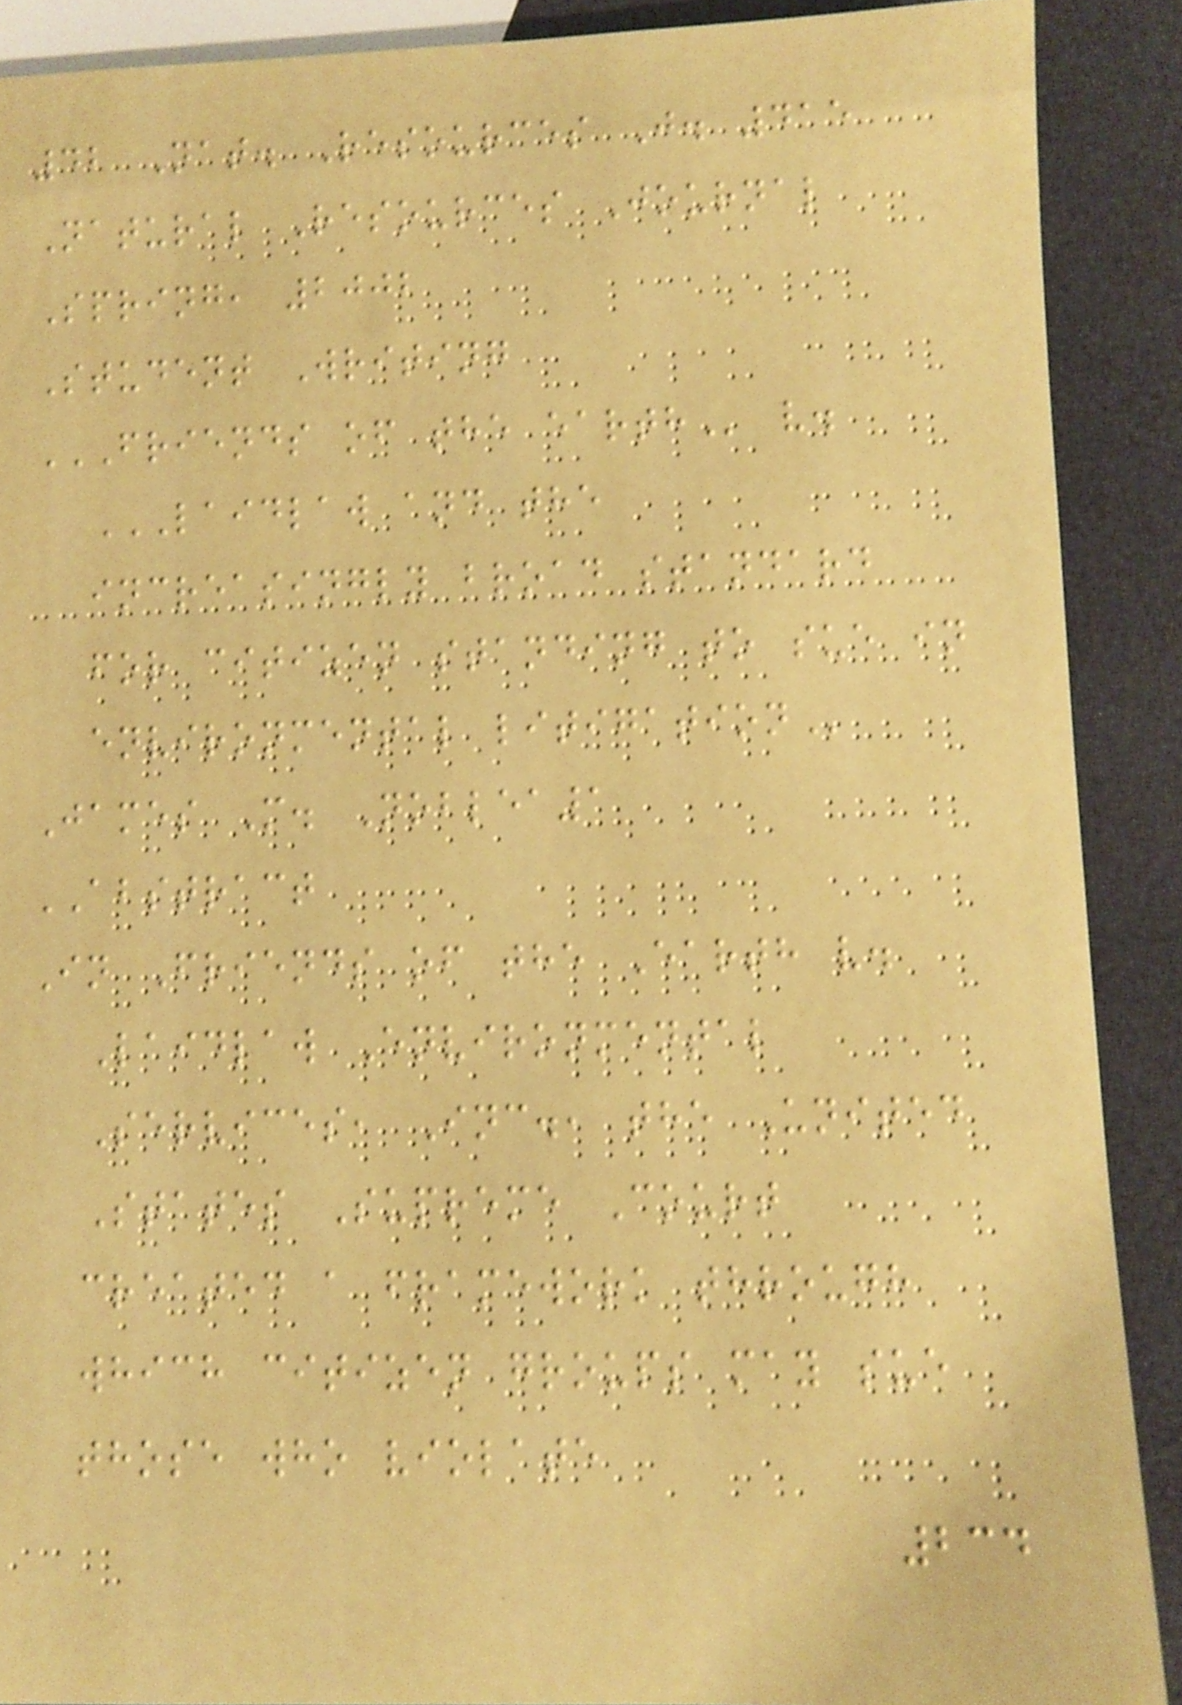42 Nat. Resources J. 415
Natural Resources Journal
Spring, 2002
Student Writing
FRIENDS OF THE EARTH v.
LAIDLAW AND THE
INCREASINGLY BROAD STANDARD
FOR CITIZEN STANDING TO SUE IN
ENVIRONMENTAL LITIGATION
James M. Noblea1
ABSTRACT
In Friends of the Earth v.
Laidlaw Environmental
Services, Inc., the United
States Supreme Court
created a framework through
which citizen groups may sue
those who violate
234
